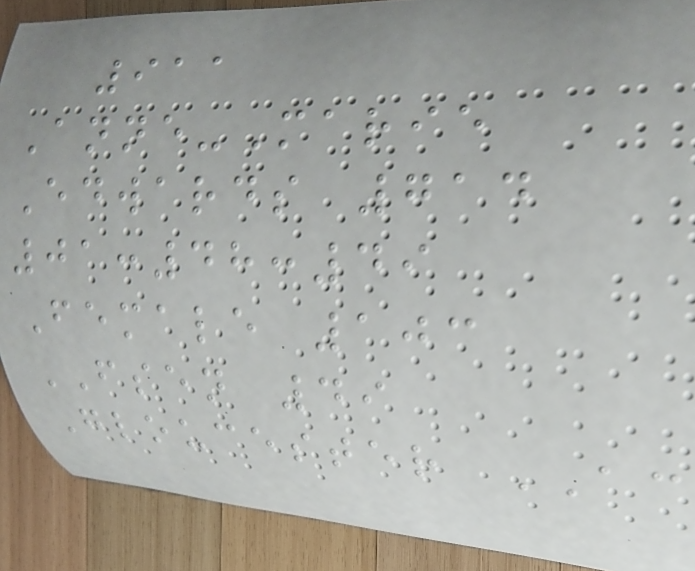911
Anne-Marie
Edwards 714
01:48:49
Female 103
FSEN 49
Gloucester AC
